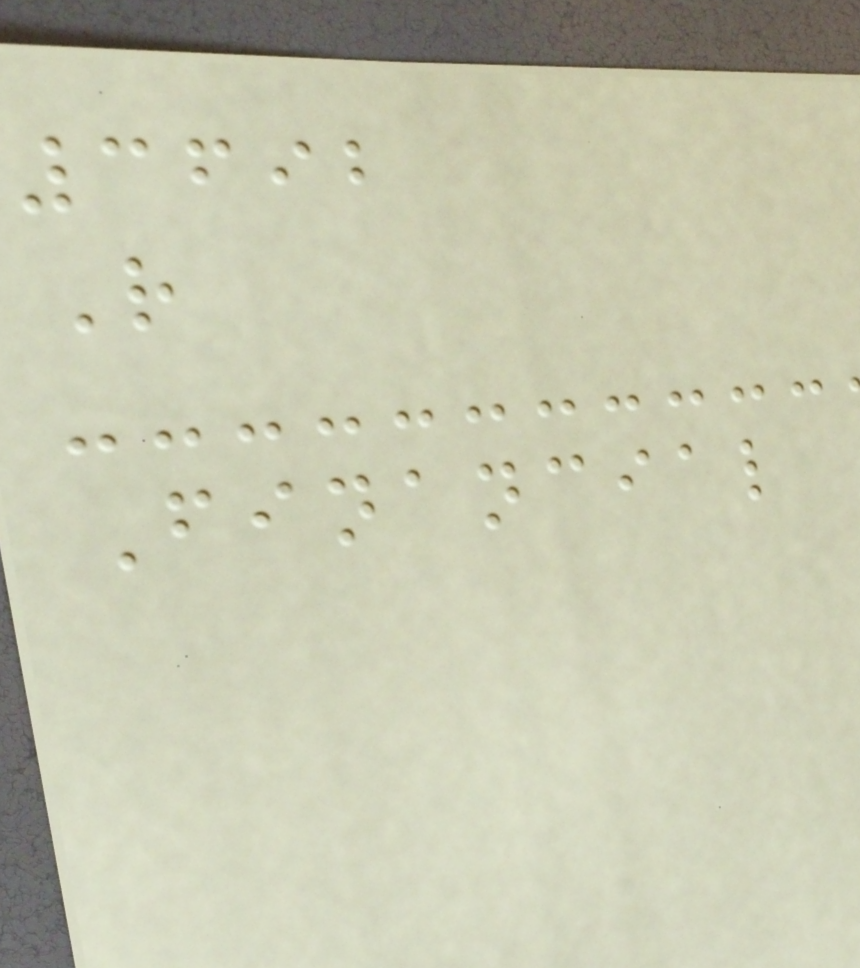3692
R
Financial
